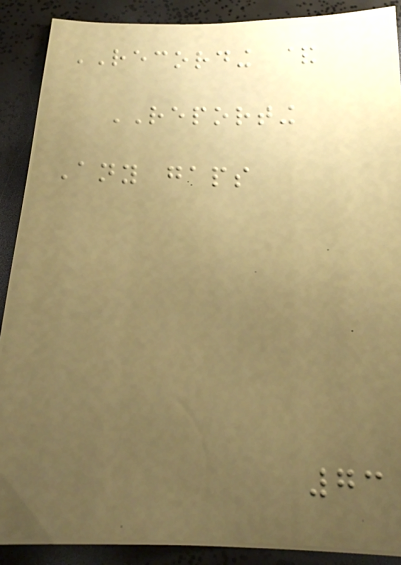RECORDING &
REPORTING
Any gaps
73
